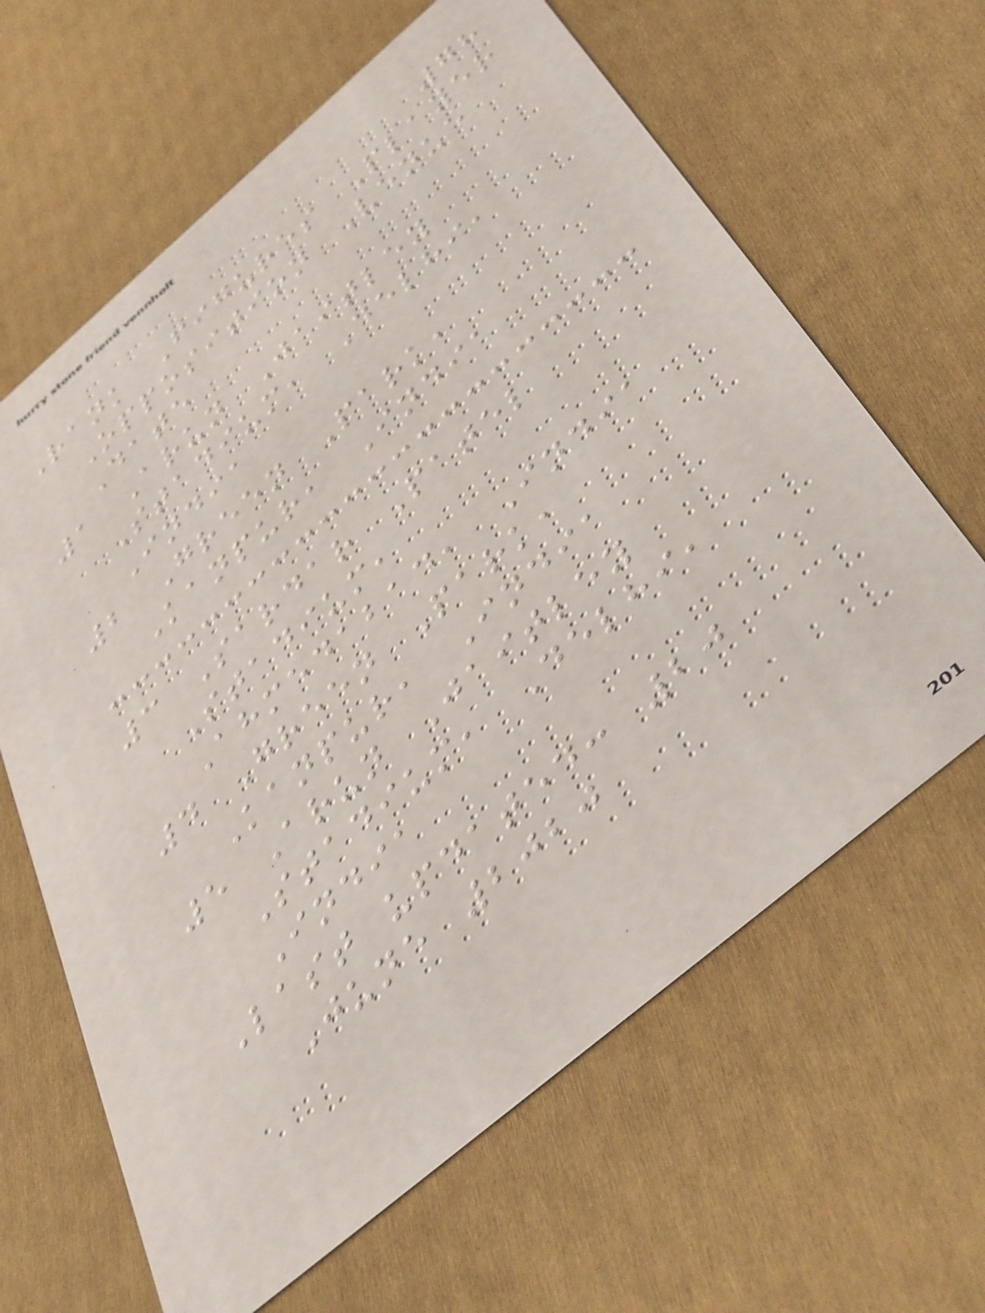78
Rank Figures Player
Opposition Venue
Date
1 Arun Jaitley
Stadium, Delhi,
India
2 Green Park,
Kanpur, India
3 Sardar Patel
Stadium,
Ahmedabad, India
4 Green Park,
Kanpur, India
5 Arun Jaitley
Stadium, Delhi,
India
Last updated: 20
June 2020
